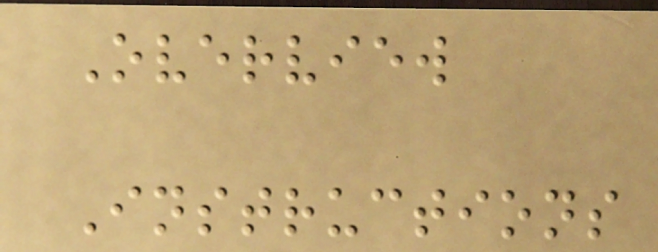Overview
Instructions
